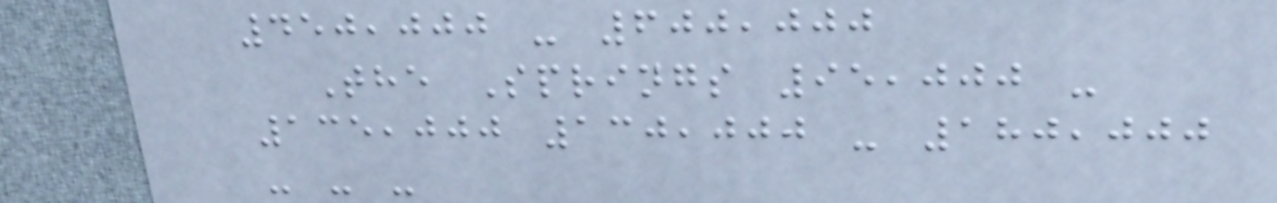450,000 - 600,000
The Springs 95,000 -
135,000 130,000 - 180,000
- - -
